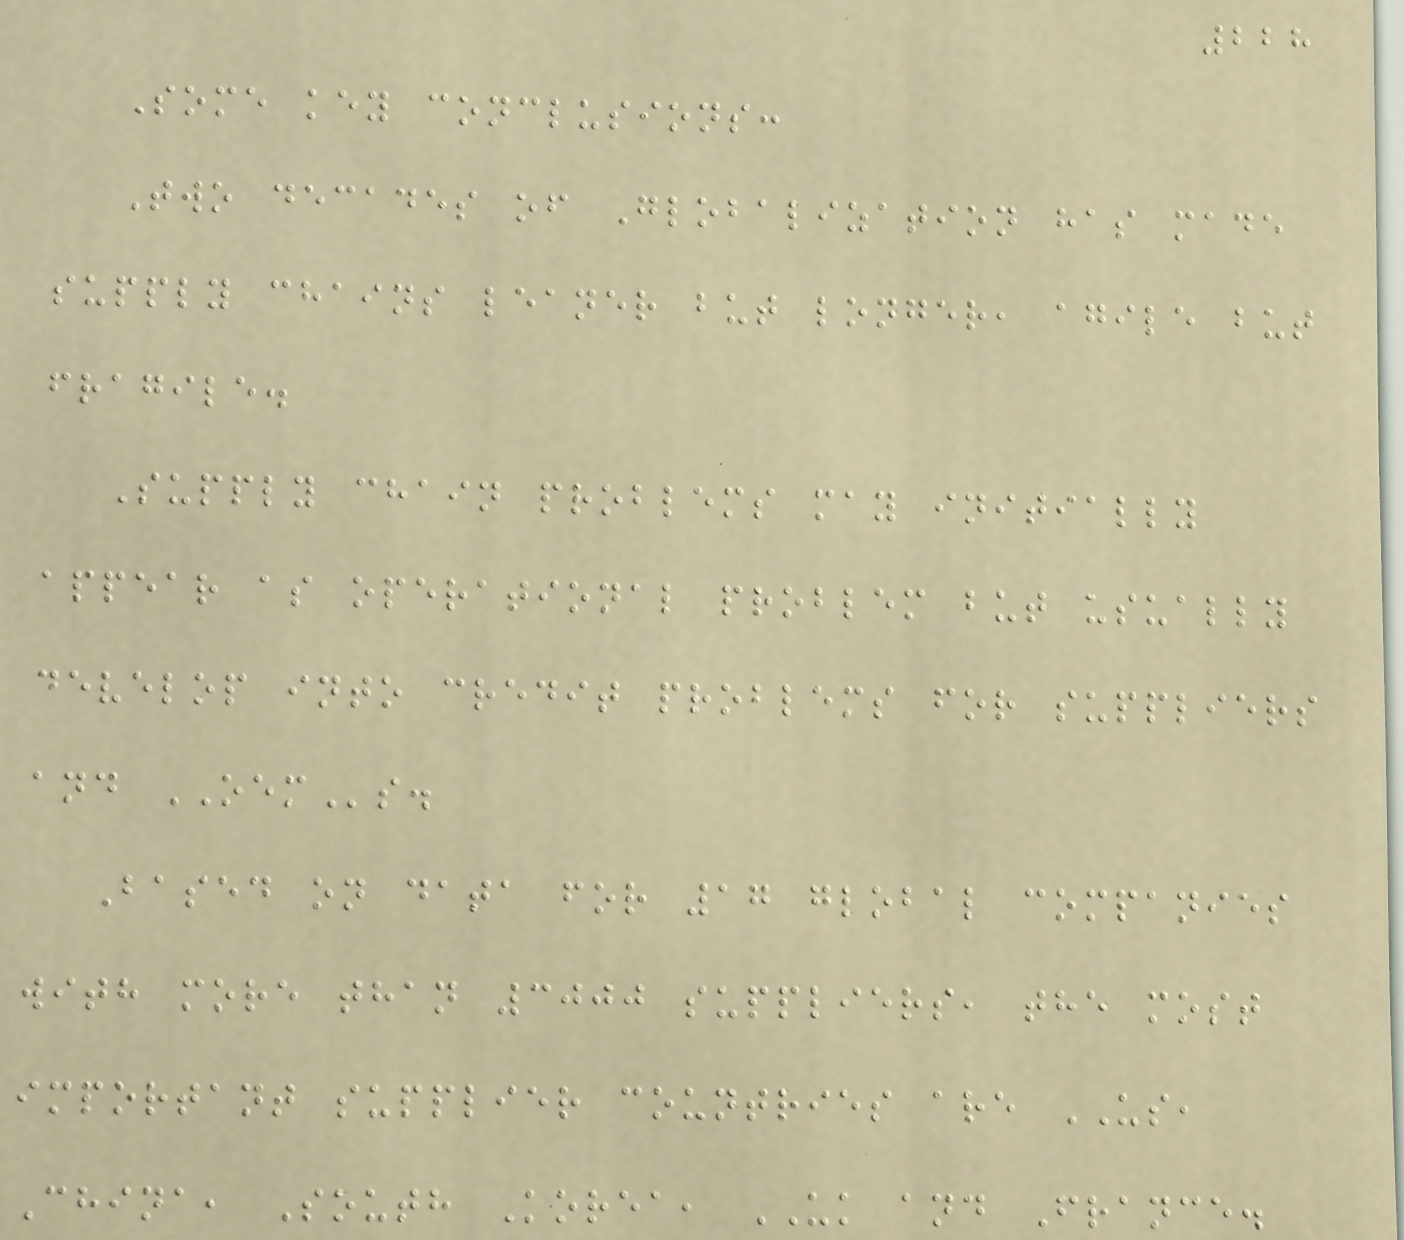228
Some key conclusions:
Two decades of Globalization has made
supply chains leaner but longer, agile but
fragile.
Supply chain problems may initially
appear as operational problem but usually
develop into credit problems for suppliers
and OEMs.
Based on data for 17 global companies
with more than 3000 suppliers, the most
important supplier countries are US,
China, South Korea, UK and France.
